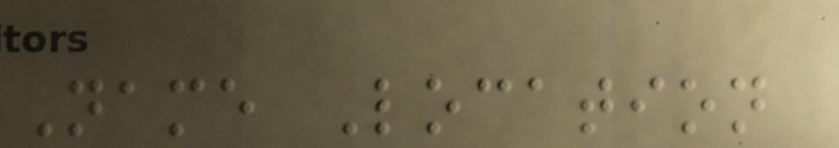Name Location
